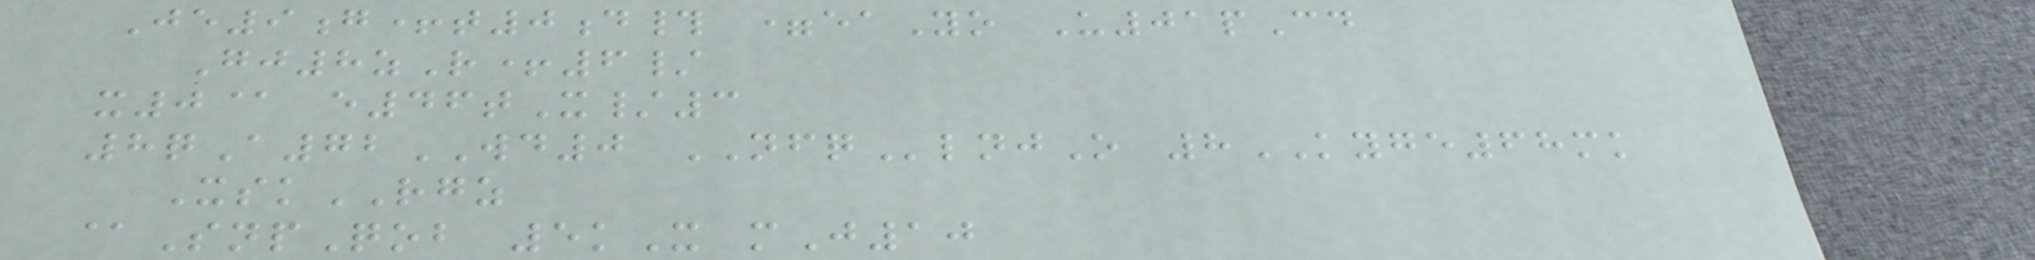Je9g+t0d# =eaYo U01pCd
Gj8zR+6/
x0@ e46tX/3
8qA72WD0 NFQlnjO 8KYGE68mk
XskRGZ
@SnpQob 5kX mJ10
